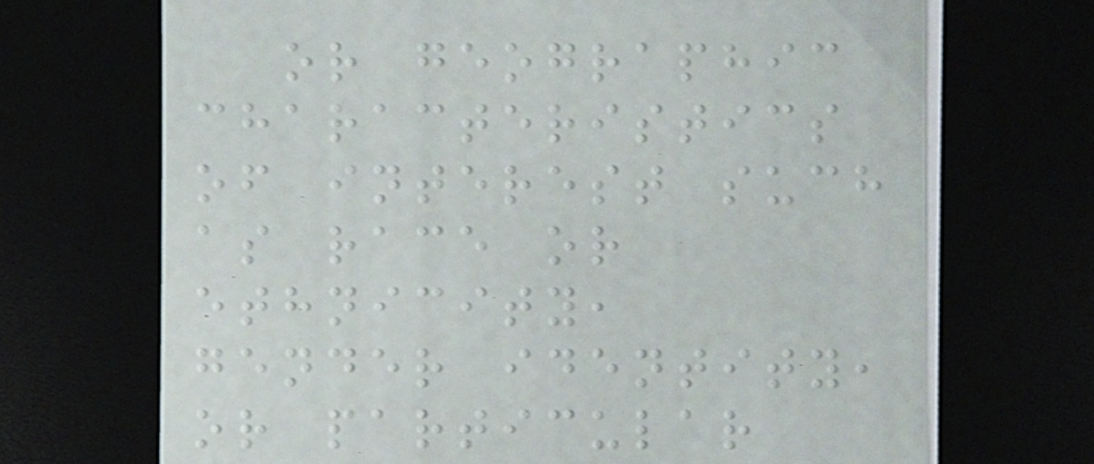or geographic
characteristics
of interest such
as race or
ethnicity,
gender identity,
or particular
